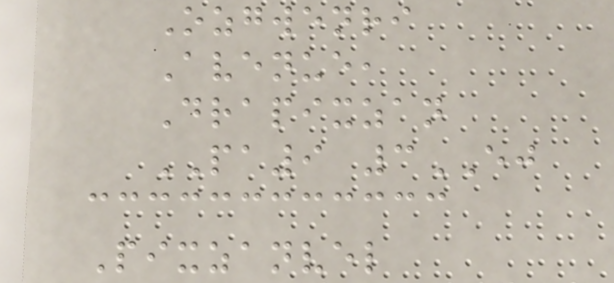Ozgwenri
Avenue,
Drapixzan
PA9 3EJ
Pixzanvel
